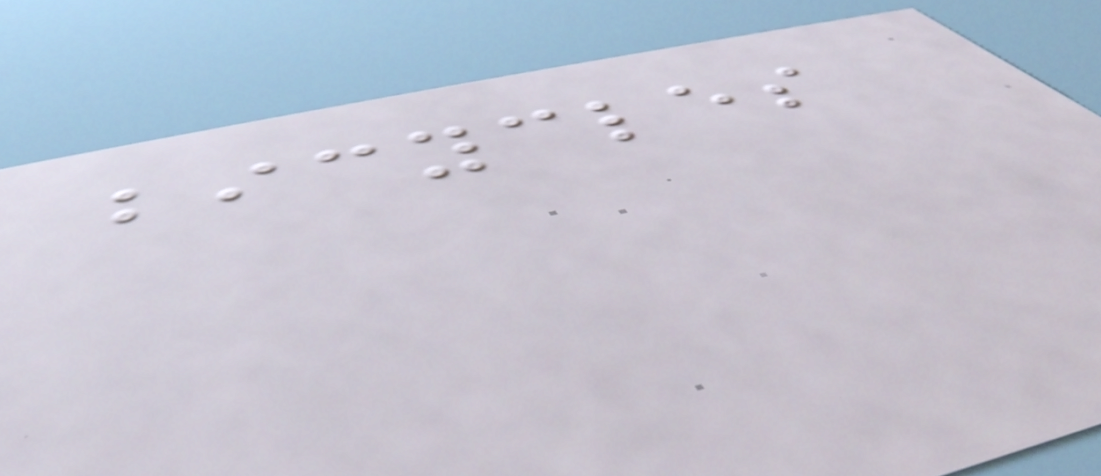bicycles
